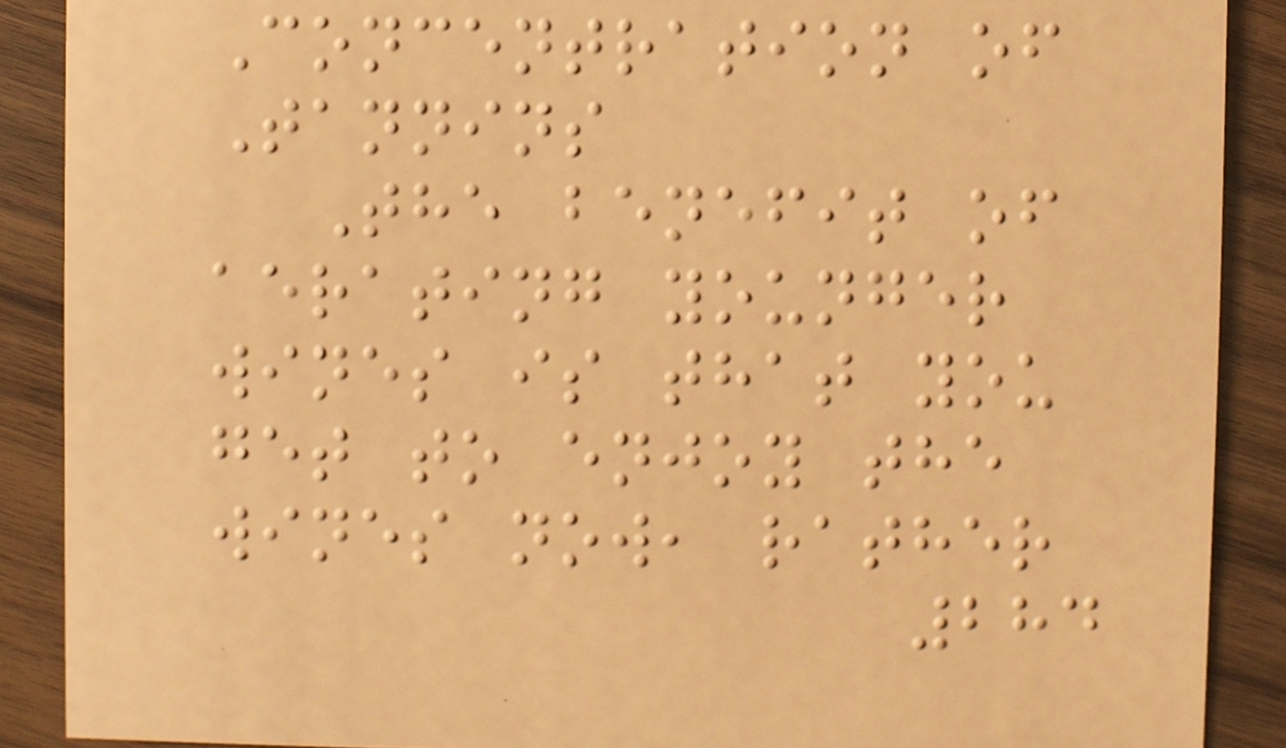Concentration of
Tannins
The benefit of
aerating younger
wines is that you
get to enjoy the
wines now, rather
284
